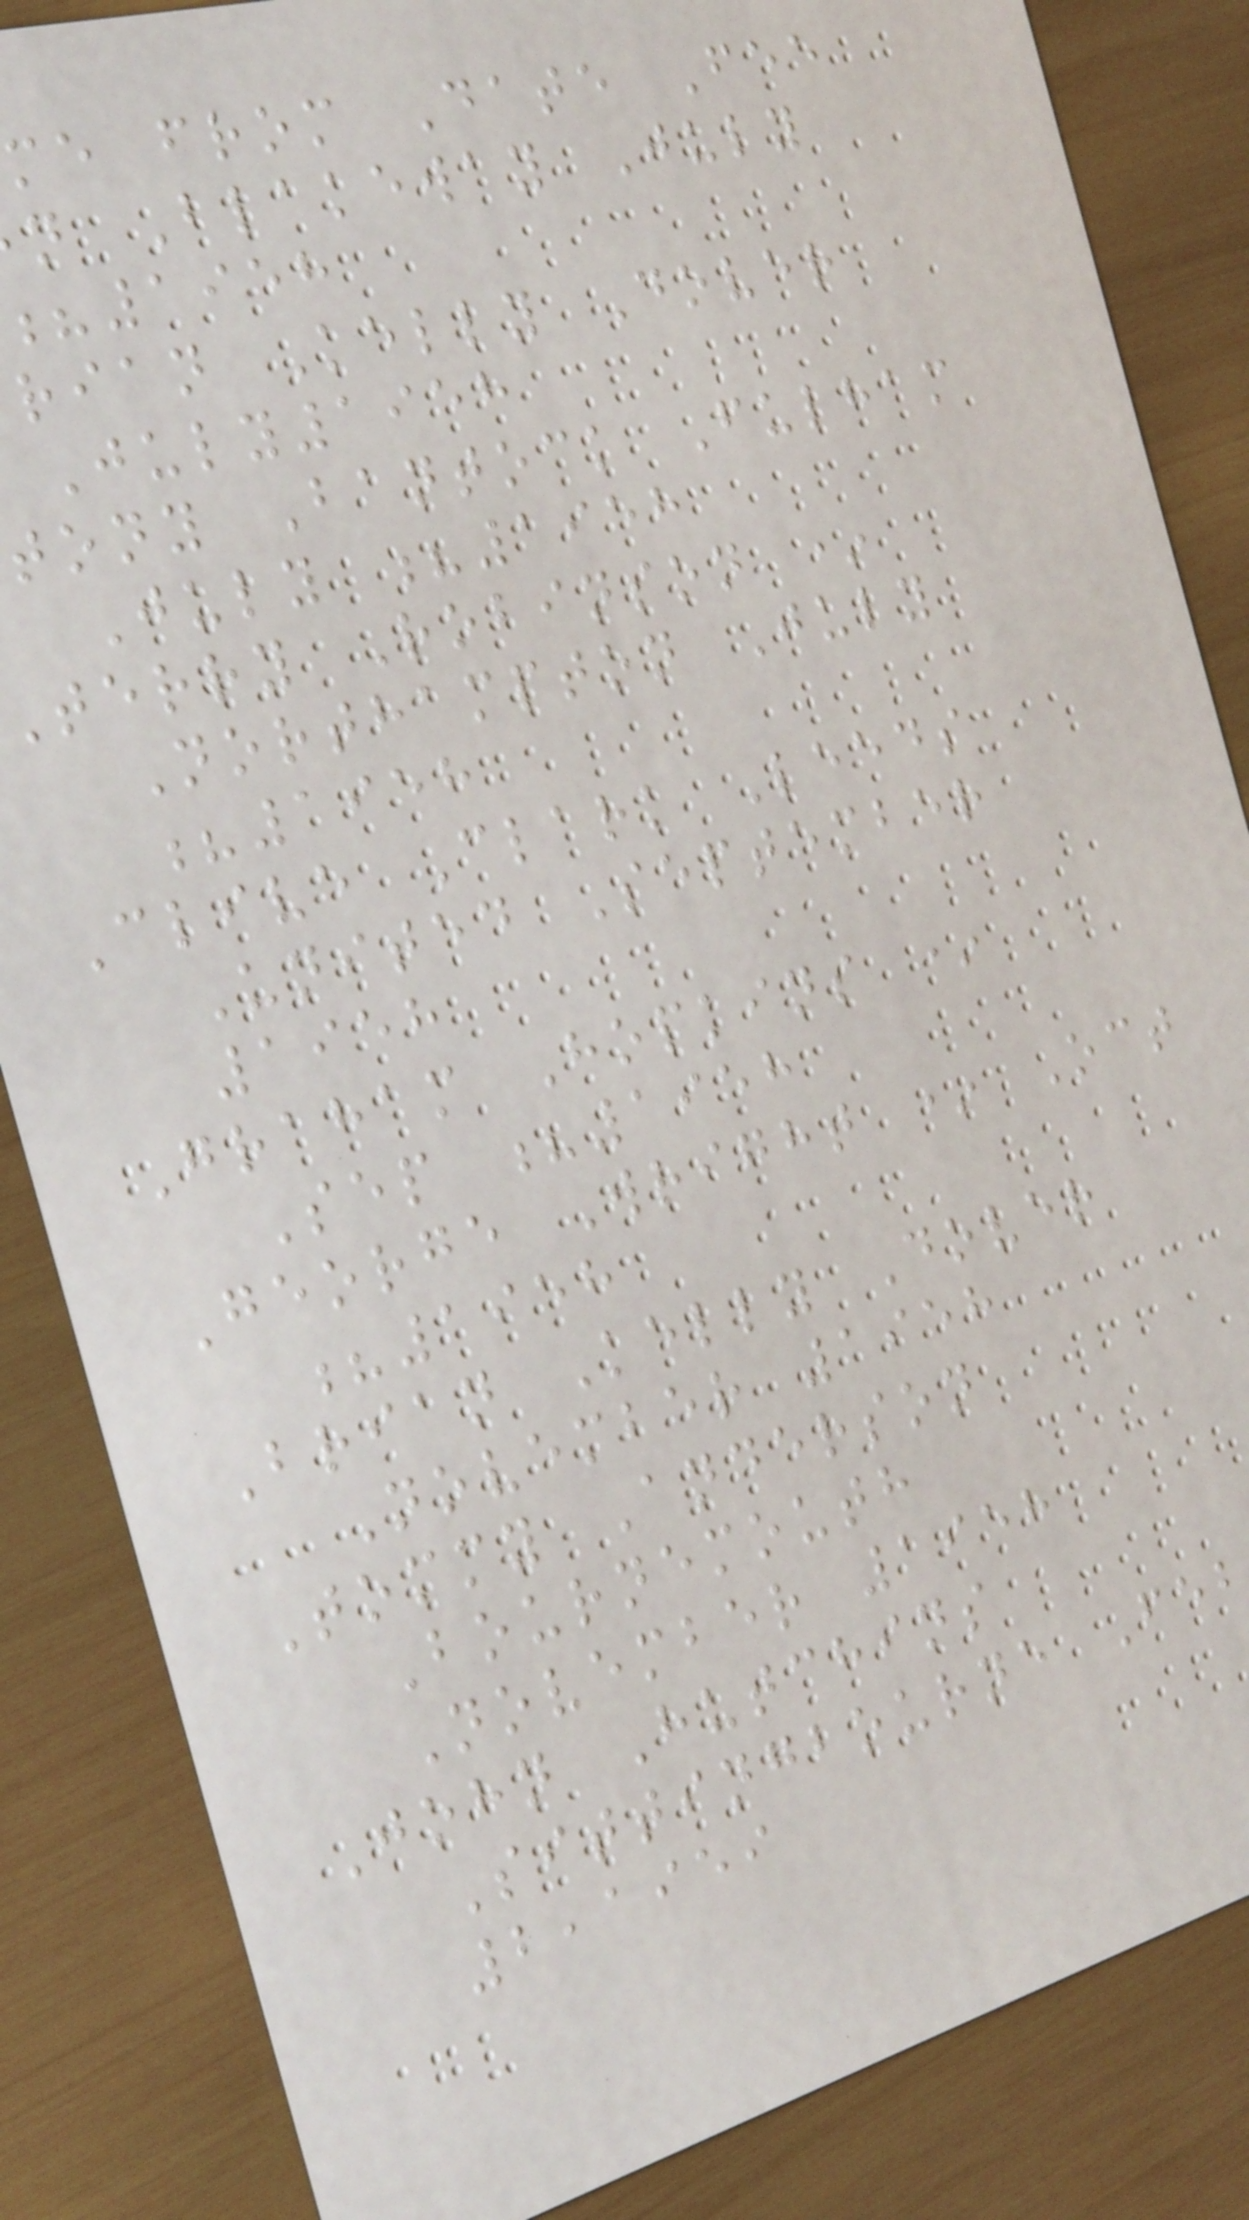me from Date Fee
n Blakeway July
1958
rian Kelly Dover
July1958
tony Bantock Fulham
July ?1958
terry Robinson *
Northampton July
?1958
Clive Clark Leeds
United September
1958
Graham Hopkins *
Sep ?1958
George Wright * Oct
?1958
Brian Kelly Dover
November 1958
Tommy Anderson
Bournemouth
November 1958
John Hutchins
Sittingbourne Feb
2,1959
